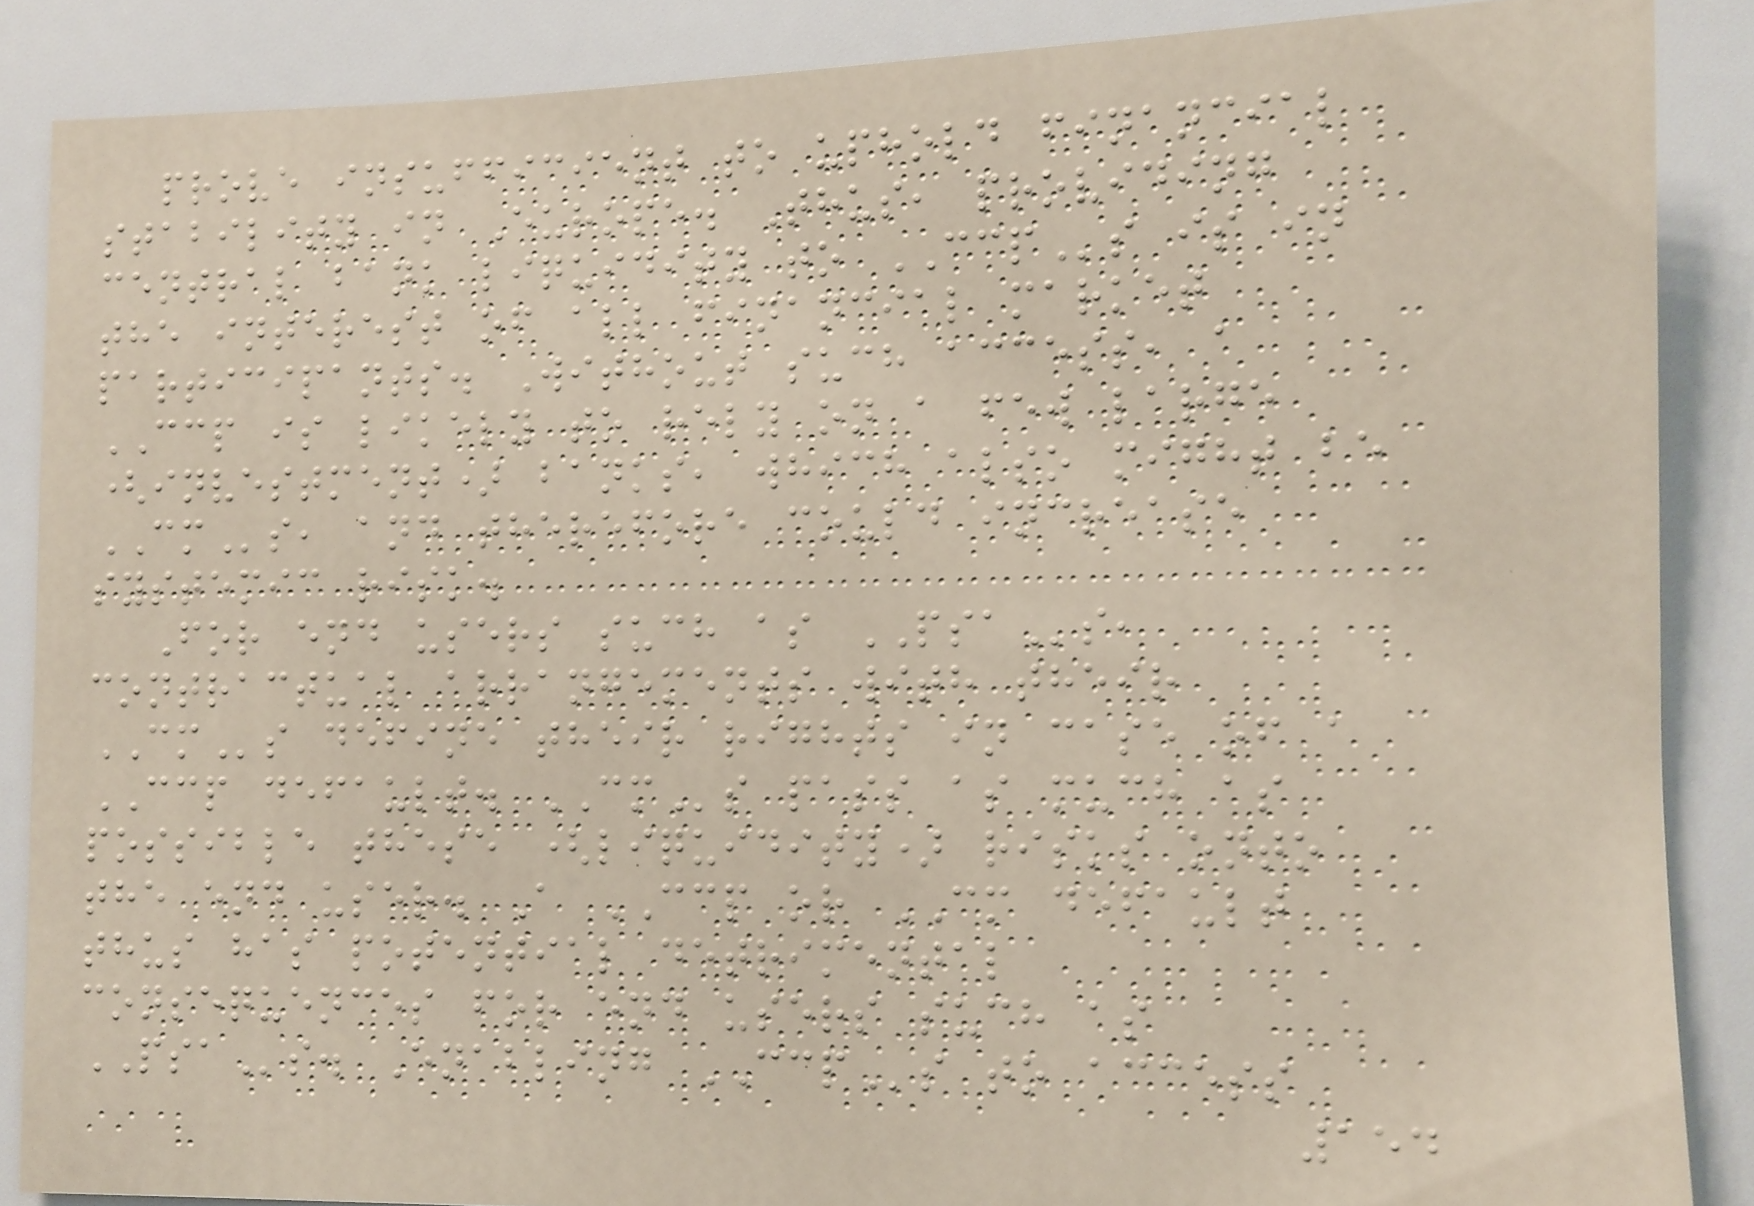prove insufficient to uphold financial
stability in Europe. Thus, providing
central bank liquidity to CCPs is in
the interest of all financial market
participants. Without such access, a
CCP is likely to rely on a few large
(investment) banks, which also might be
CMs, and therefore could increase
systemic risk.
For end users such as PSAs,
contractual arrangements with their
CMs define their rights in case of a
CCP default. CMs pass as much as
possible these (liquidity) risks onto
the end user. A CCP or CM default
thus has potential detrimental
consequences for end users such as
PSAs. Enabling CCPs to access
154
